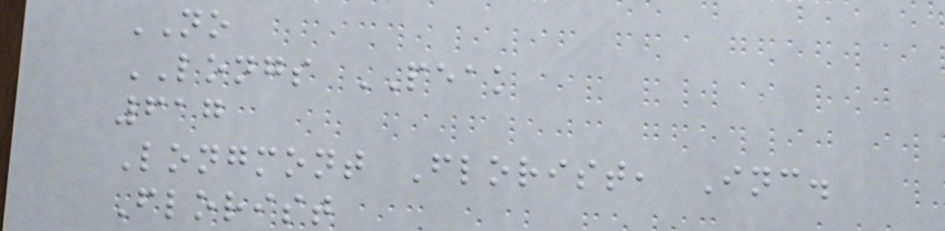NO
LONGS PEAK
617
Longmont Florist, Inc.
Florist
